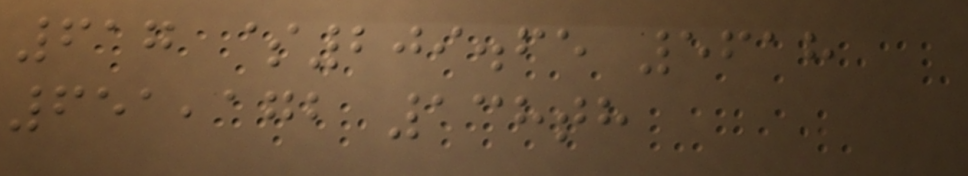617 $209.65 5618
651,172 138th
